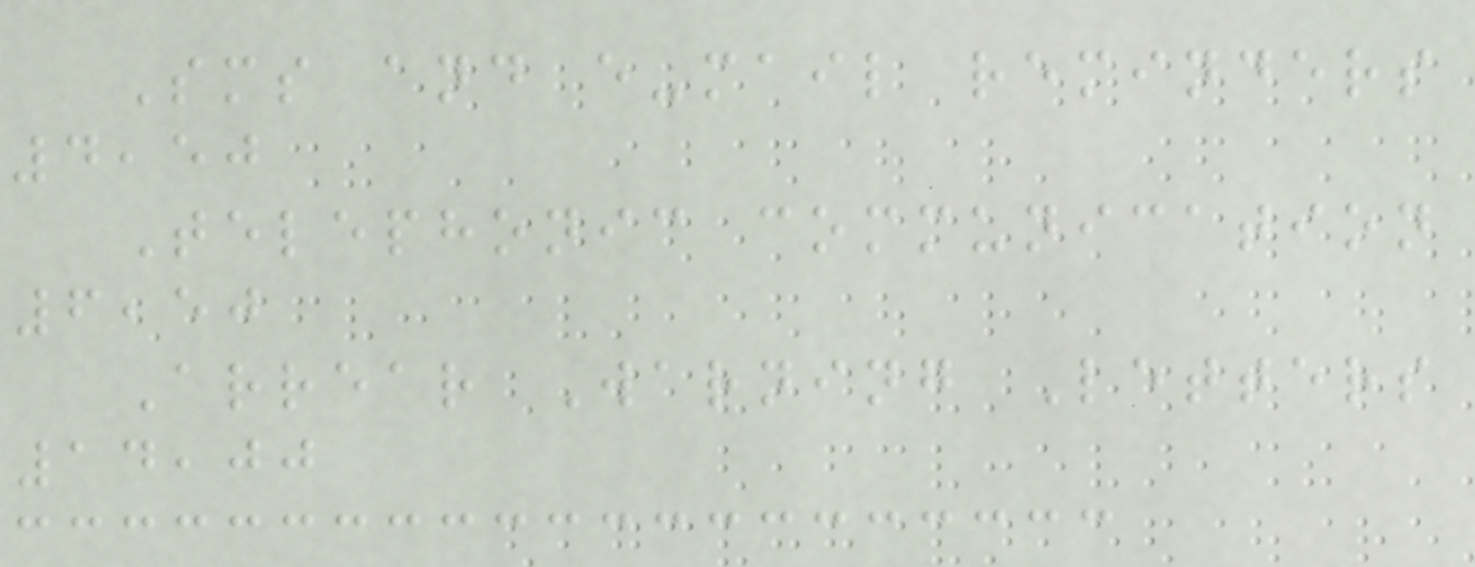Sms and e-mail reminders
4,50
Telephonic communication
6,50
Arrear Warning Letters
14,00
